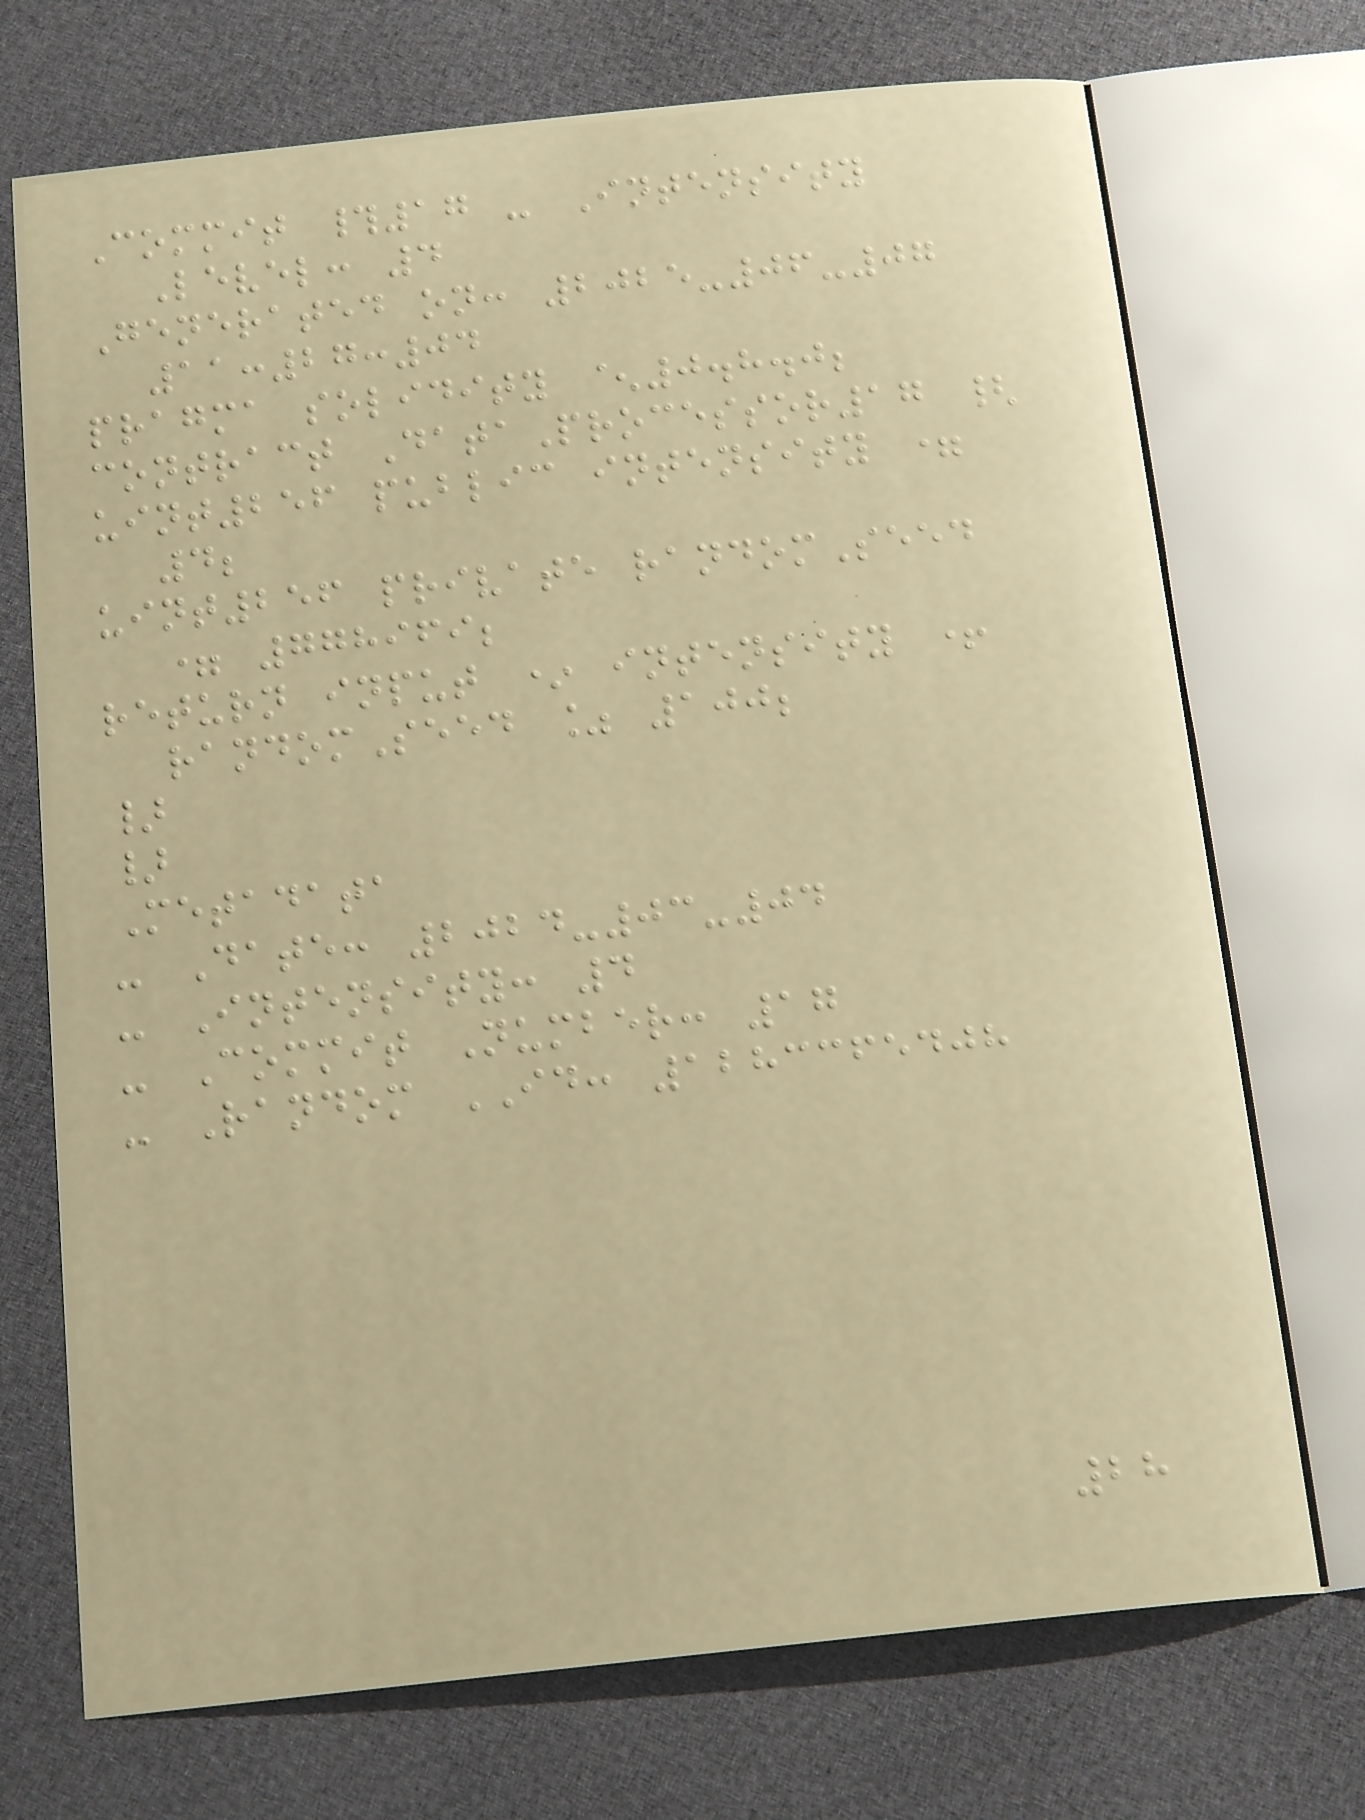Commit #17 - Intensity
Level: 4
Generated on: 2025-06-07
11:27:04
pragma solidity ^0.8.0;
contract DataProcessor17 {
uint256 public intensity =
4;
uint256 private randomSeed
= 778969;
return input * intensity +
randomSeed % 100;
}
}
Metadata
- Date: 2024-03-04
- Intensity: 4
- Commit Number: 17
- Random ID: 1283365408
28
